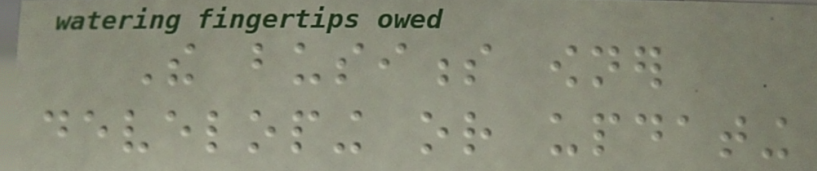The business owner
developing or updating
